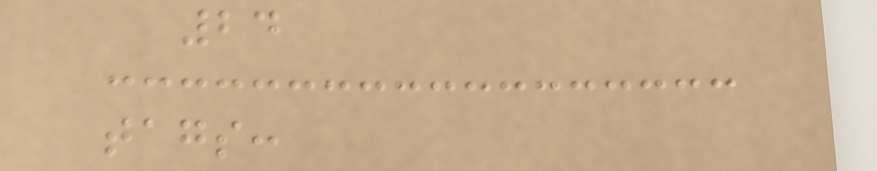24
tags:
